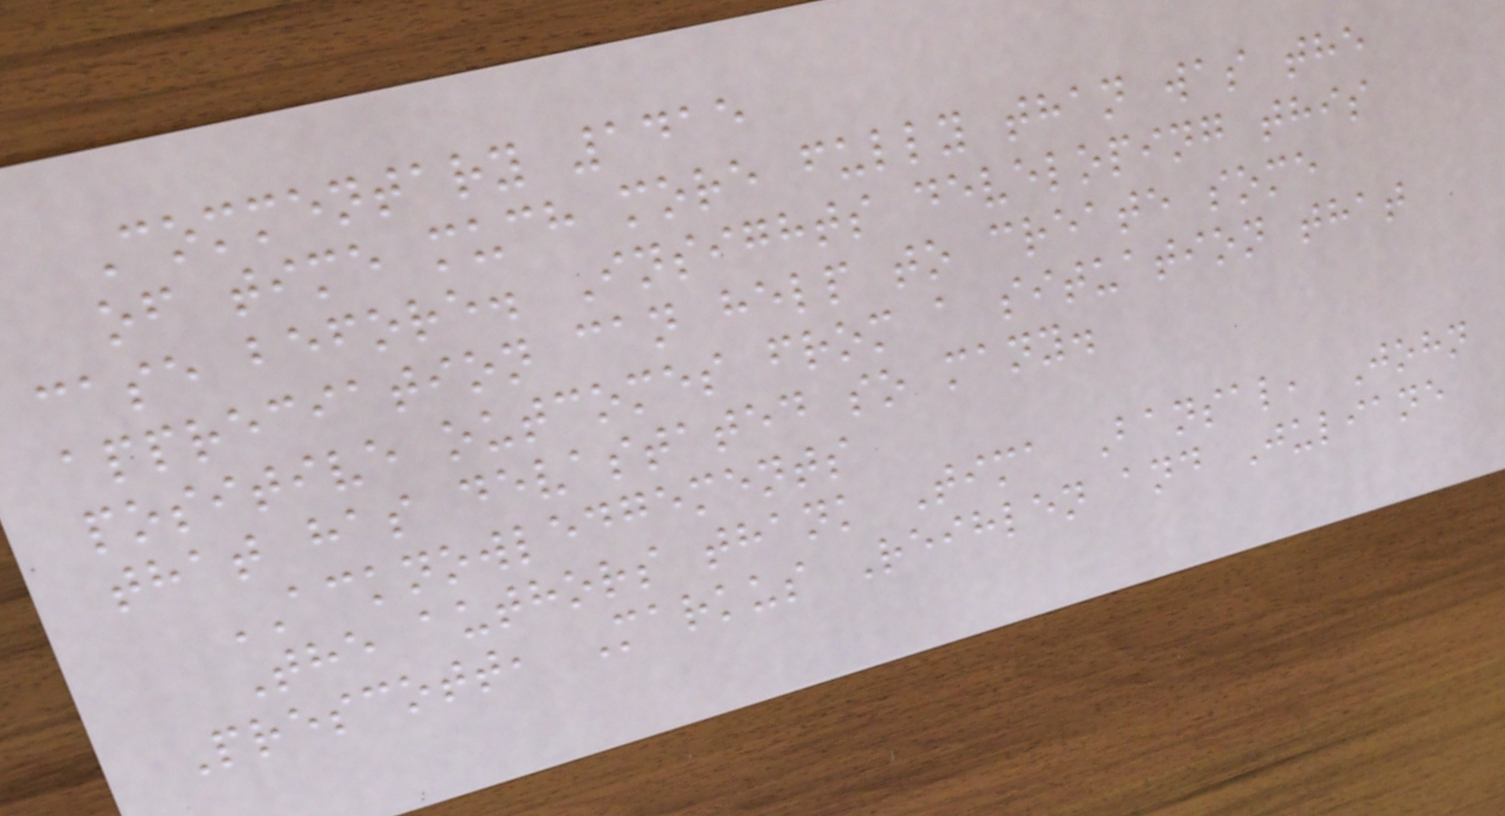Commentary 1415
of time much more fully than was the
case before. Insights developing this
appreciation can help to create some
positive outcomes from a situation that
that has devastated so many.
ACKNOWLEDGEMENTS
The authors thank Tima Bansal, John
Prescott, Markus Reihlen and Juliane
